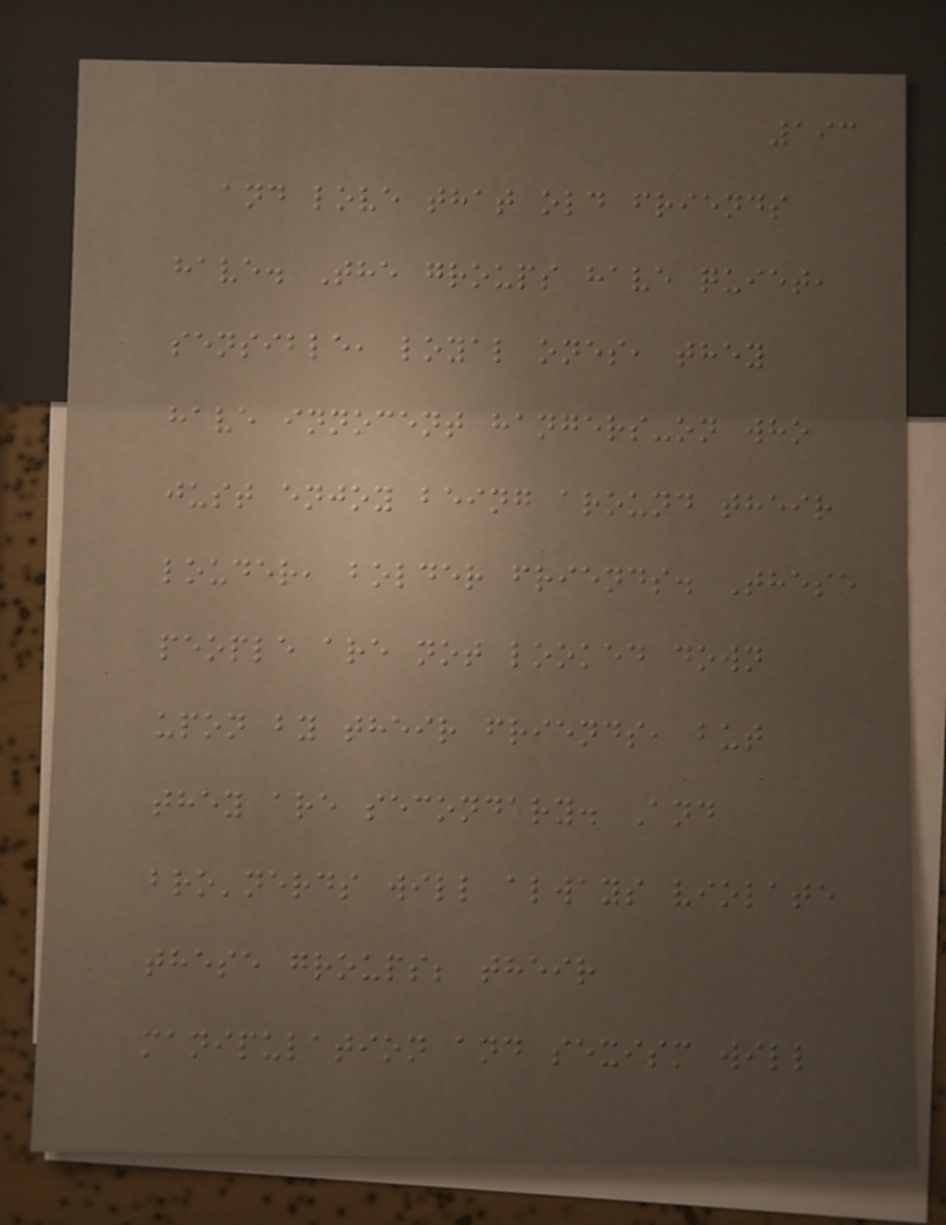193
and love that old friends
have. The groups have quiet,
sensible, loyal ones, they
have innocent hangers-on who
just enjoy being around their
louder, bolder friends. These
people are not looked down
upon by their friends, but
they are secondary. And
bro'nerds will always violate
these groups; their
manipulation and sexism will
